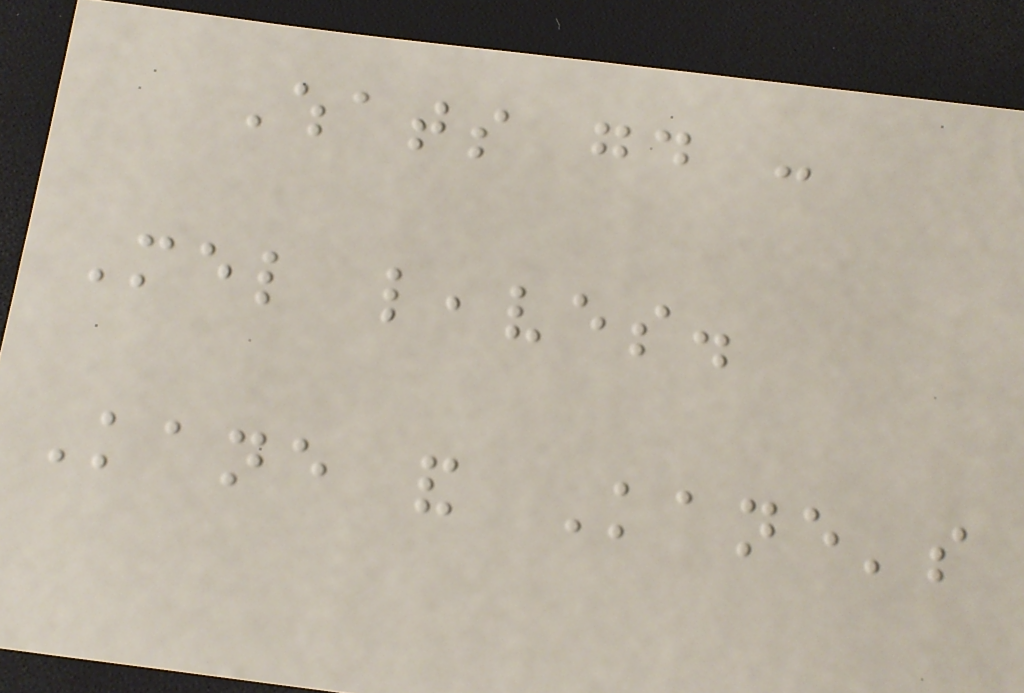Whats good :
Mel leaves.
Kane and Kane's
